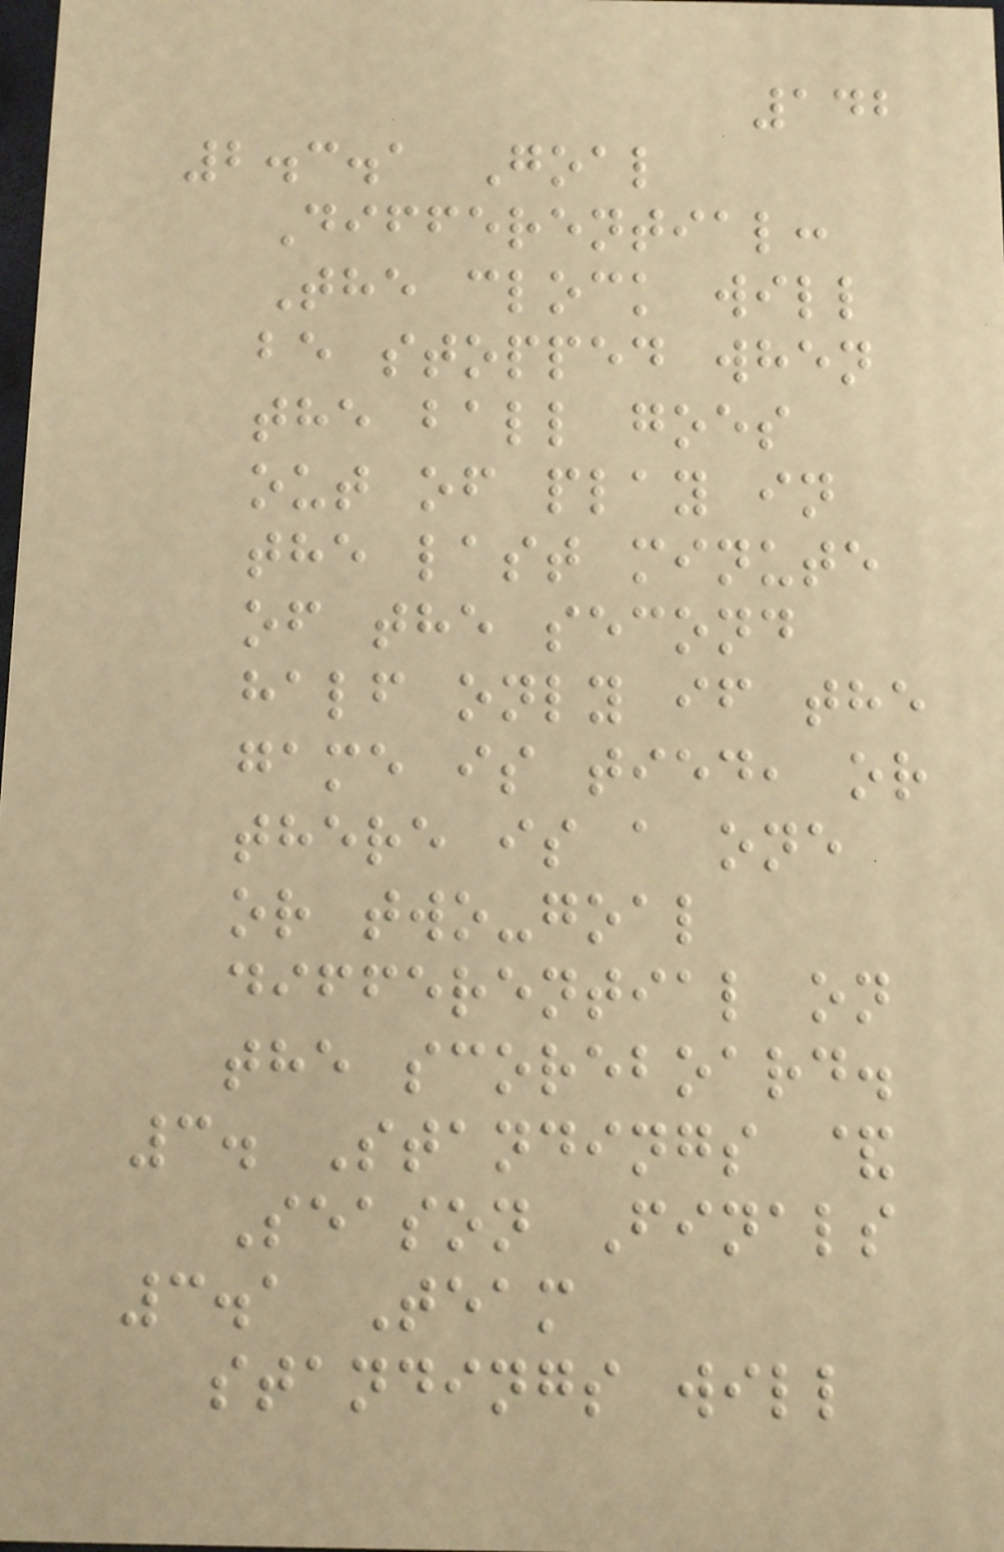142
2.3.1 Goal
Differential:
The clock will
be stopped when
the ball goes
out of play in
the last minute
of the second
half only if the
game is tied, or
there is a one
or two-goal
differential on
the scoreboard.
3. Standings &
Season Finals
3.1 Team
standings will
